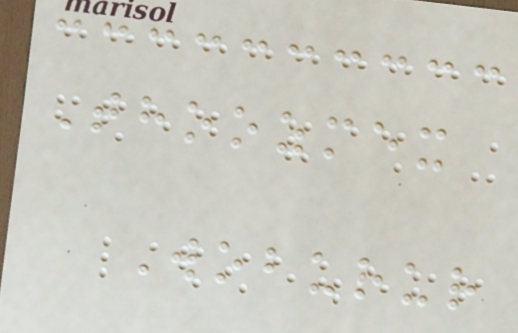Thoozmex
Woburur
